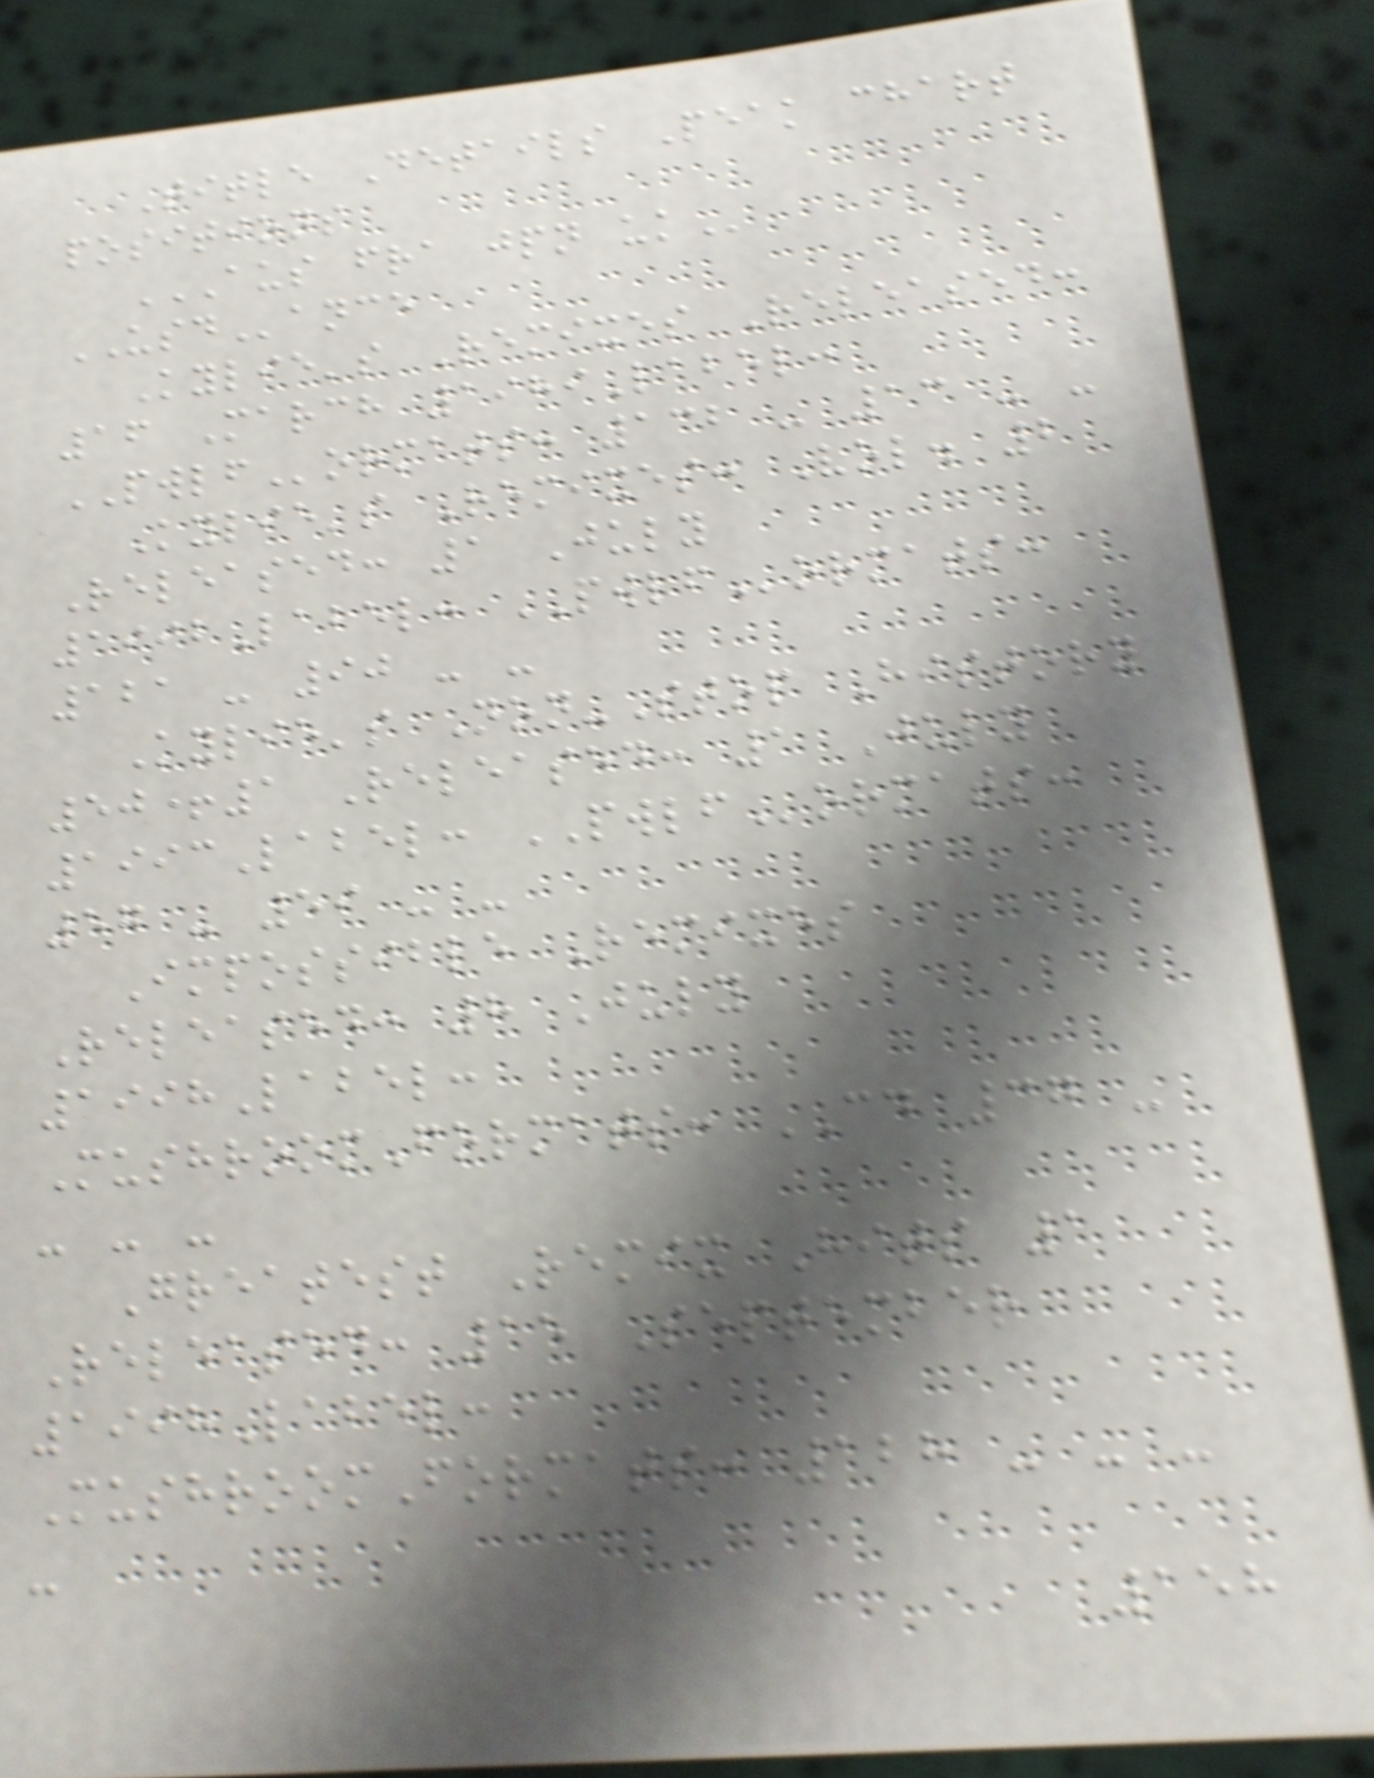Title Details Peak chart
positions
AUS FRA JPN UK
USDance
Kylie's Remixes Released:
16 March 1989Label:
PWLFormats: 132 - 13 - -
Kylie's Remixes: Vol. 2
Released: 1 July
1992Label: PWLFormats:
121 - 90 - -
Kylie's Non-Stop History
50+1 Released: 1 July
1993Label: PWLFormats:
57 - 59 - -
Impossible Remixes
Released: 8 July
1998Label:
MushroomFormats: CD 37 -
- - -
Greatest Remix Hits 1
Released: 15 September
1998Label:
MushroomFormats: 128 - - -
-
158
